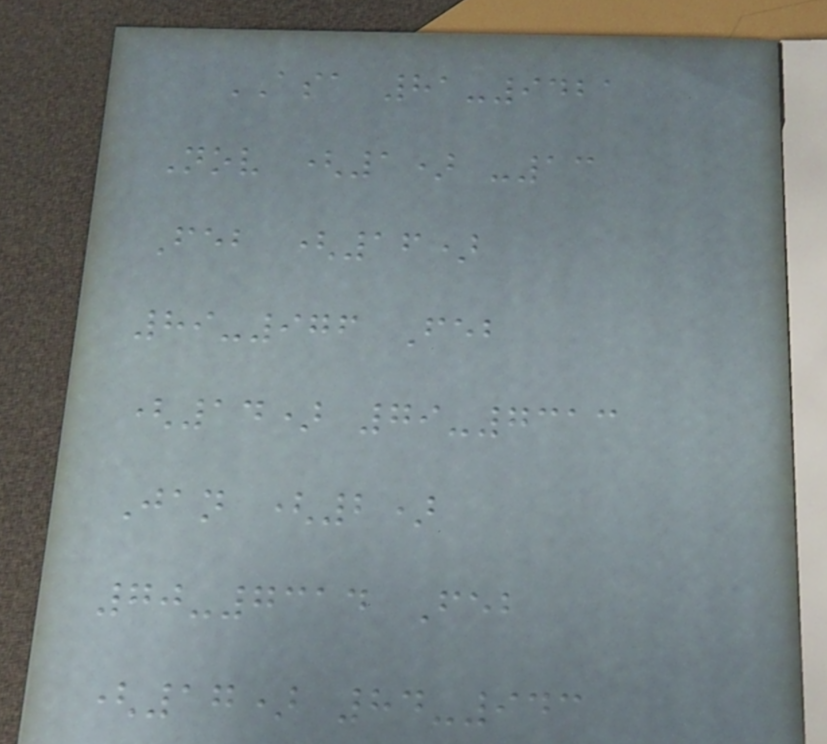ASA 81-9421
Nov (1) -13
Feb (16)
89-976 Feb
(14) 79-7313
Jan (2)
70-7314 Feb
(17) 84-943
